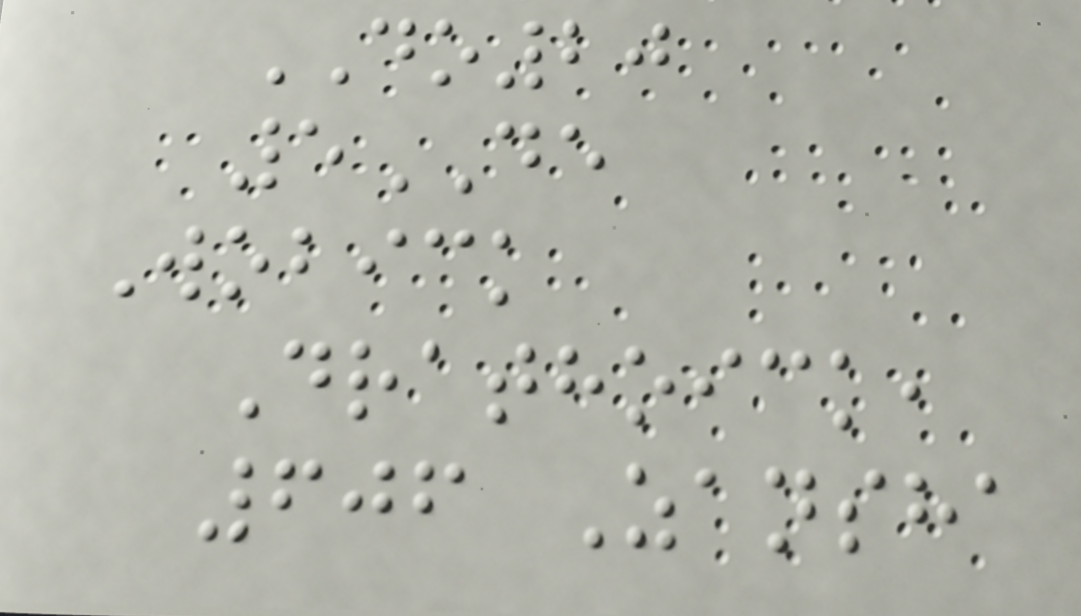DO20
5DE
Wobick
Drathoick,
606 Zansha
